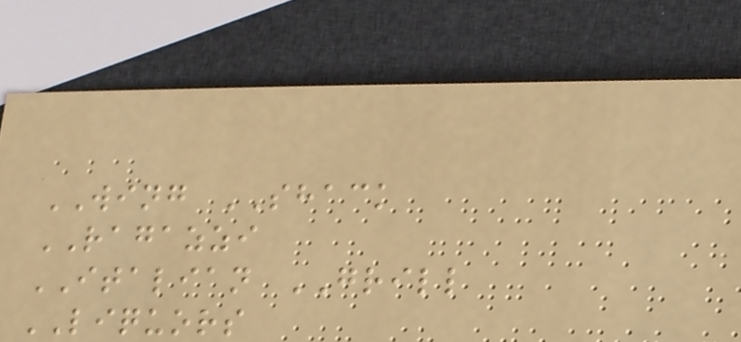WING SHACK
RAGAZZI
ITALIAN GRILL
LIQUORS
